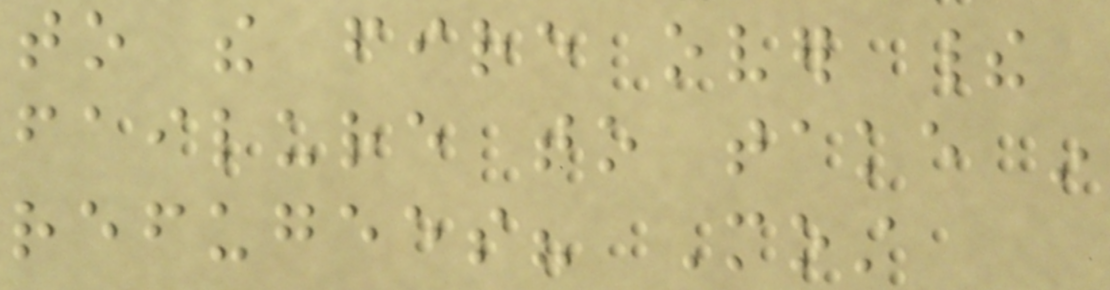to the fire over their
failure to take in
refugees? Most
